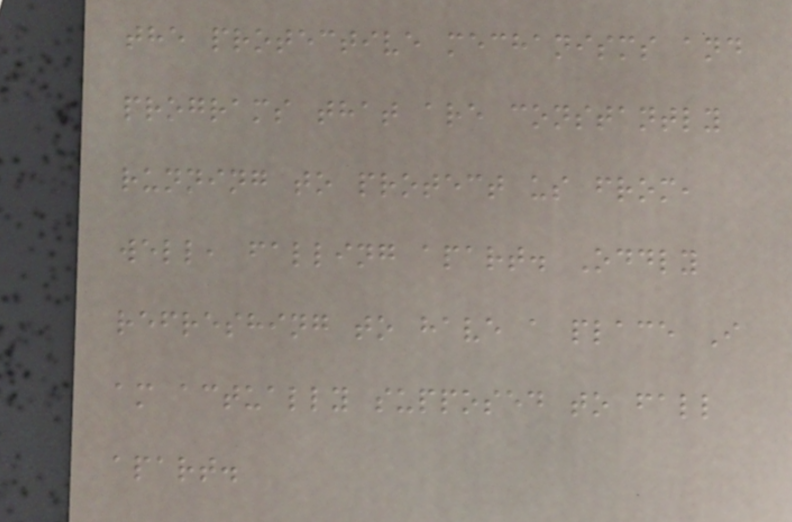the protective mechanisms and
programs that are constantly
running to protect us from,
well, falling apart. Oddly
refreshing to have a place I
am actually supposed to fall
apart.
